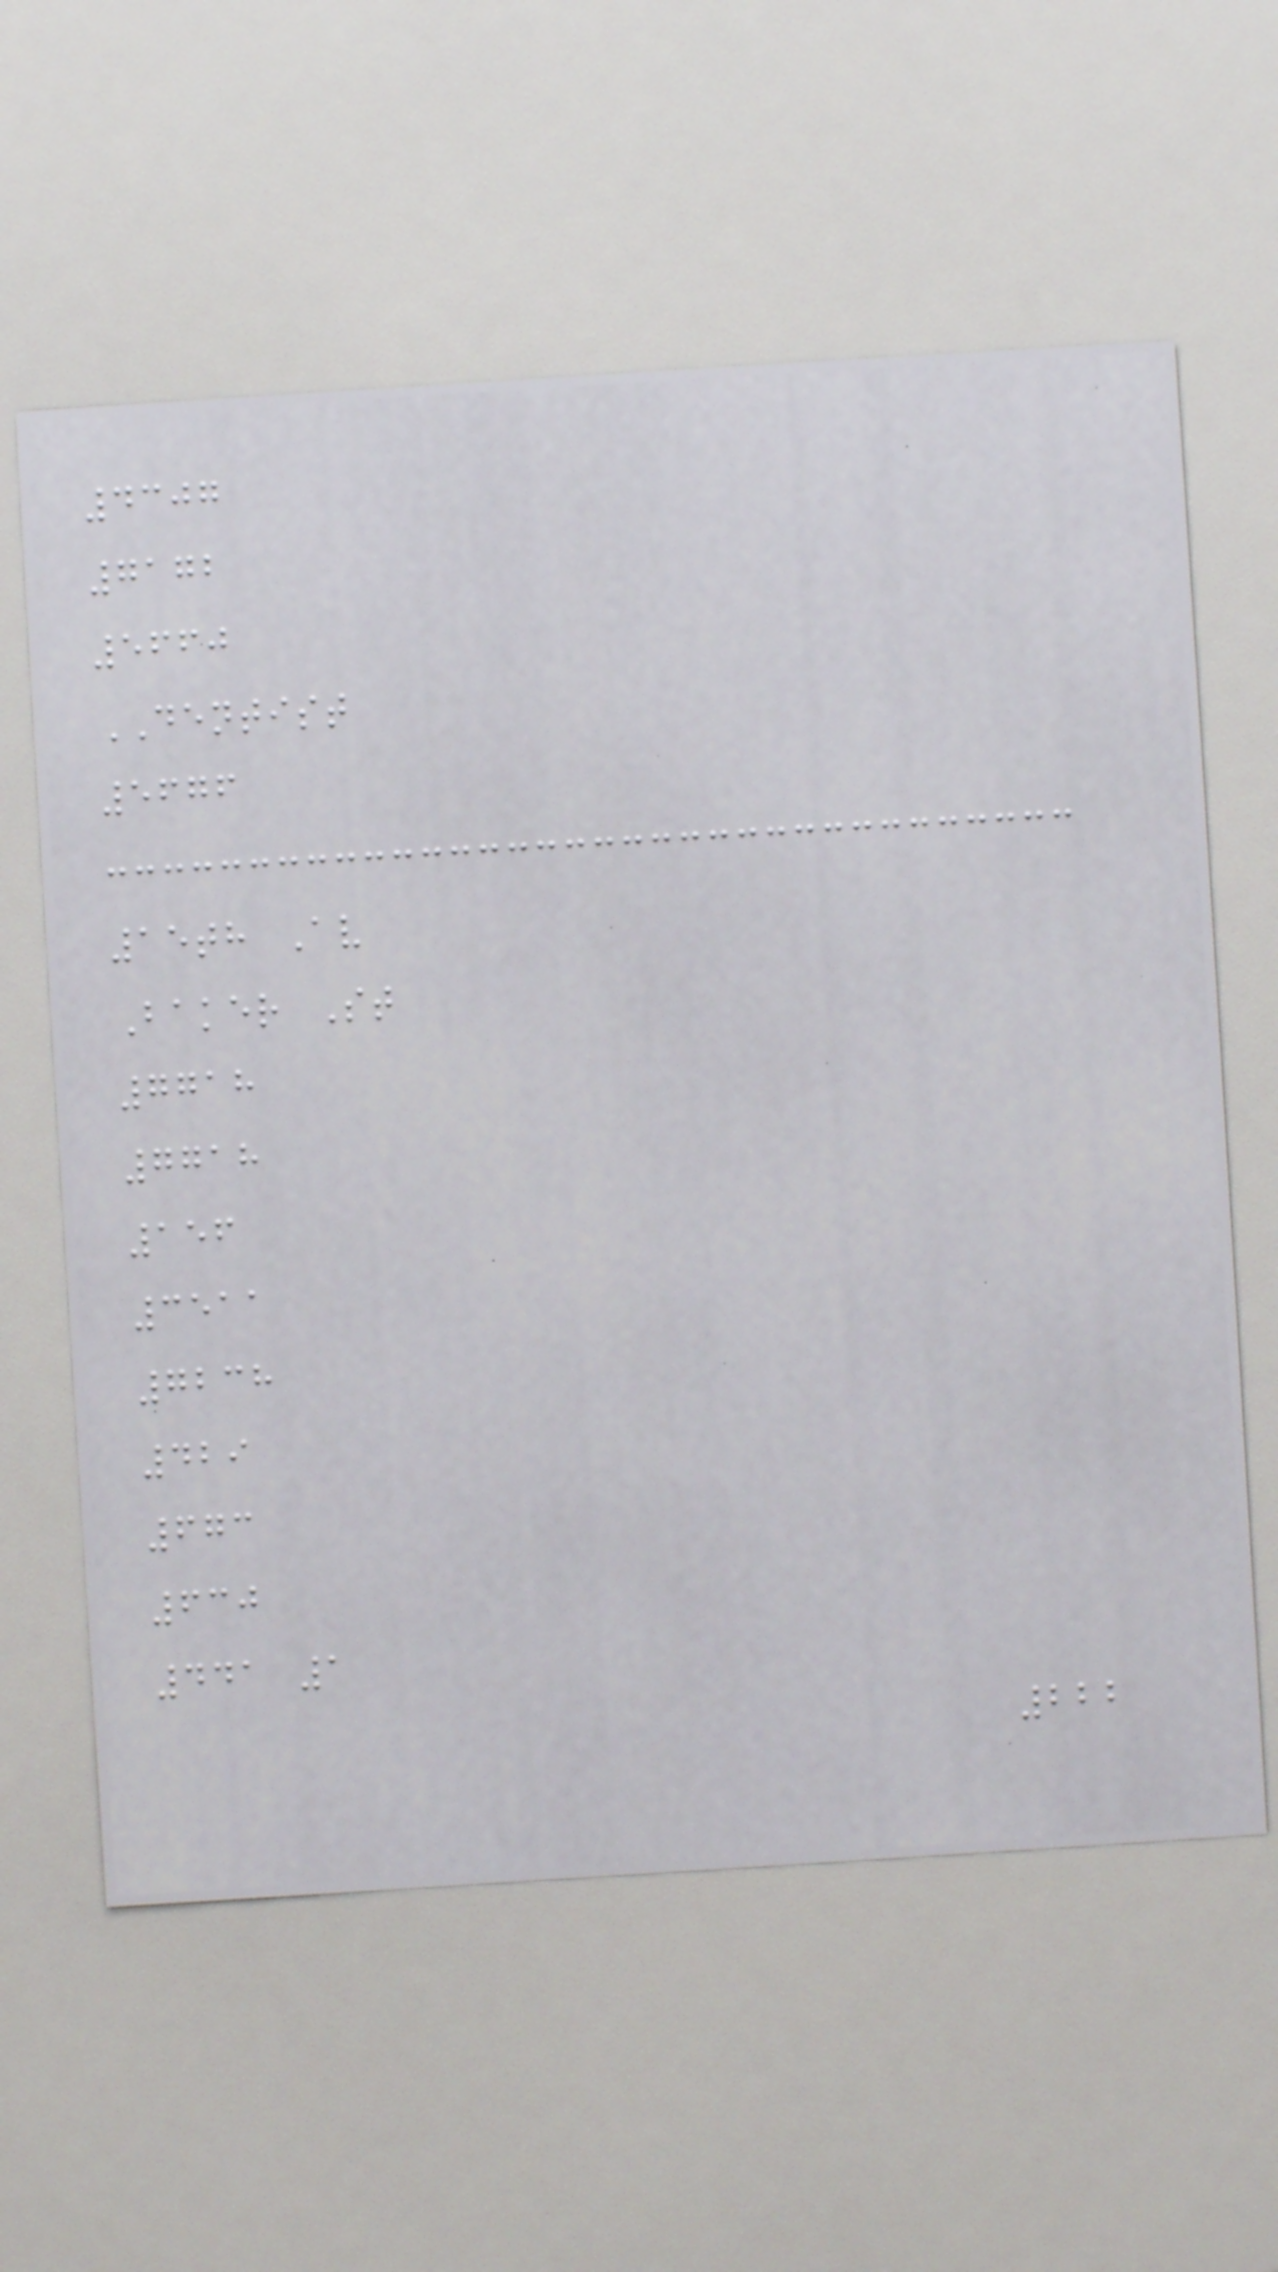4307
7172
5660
DENTIST
5676
15th Av
Baker St
7718
7718
156
3511
7238
429
673
630
441 1
222
